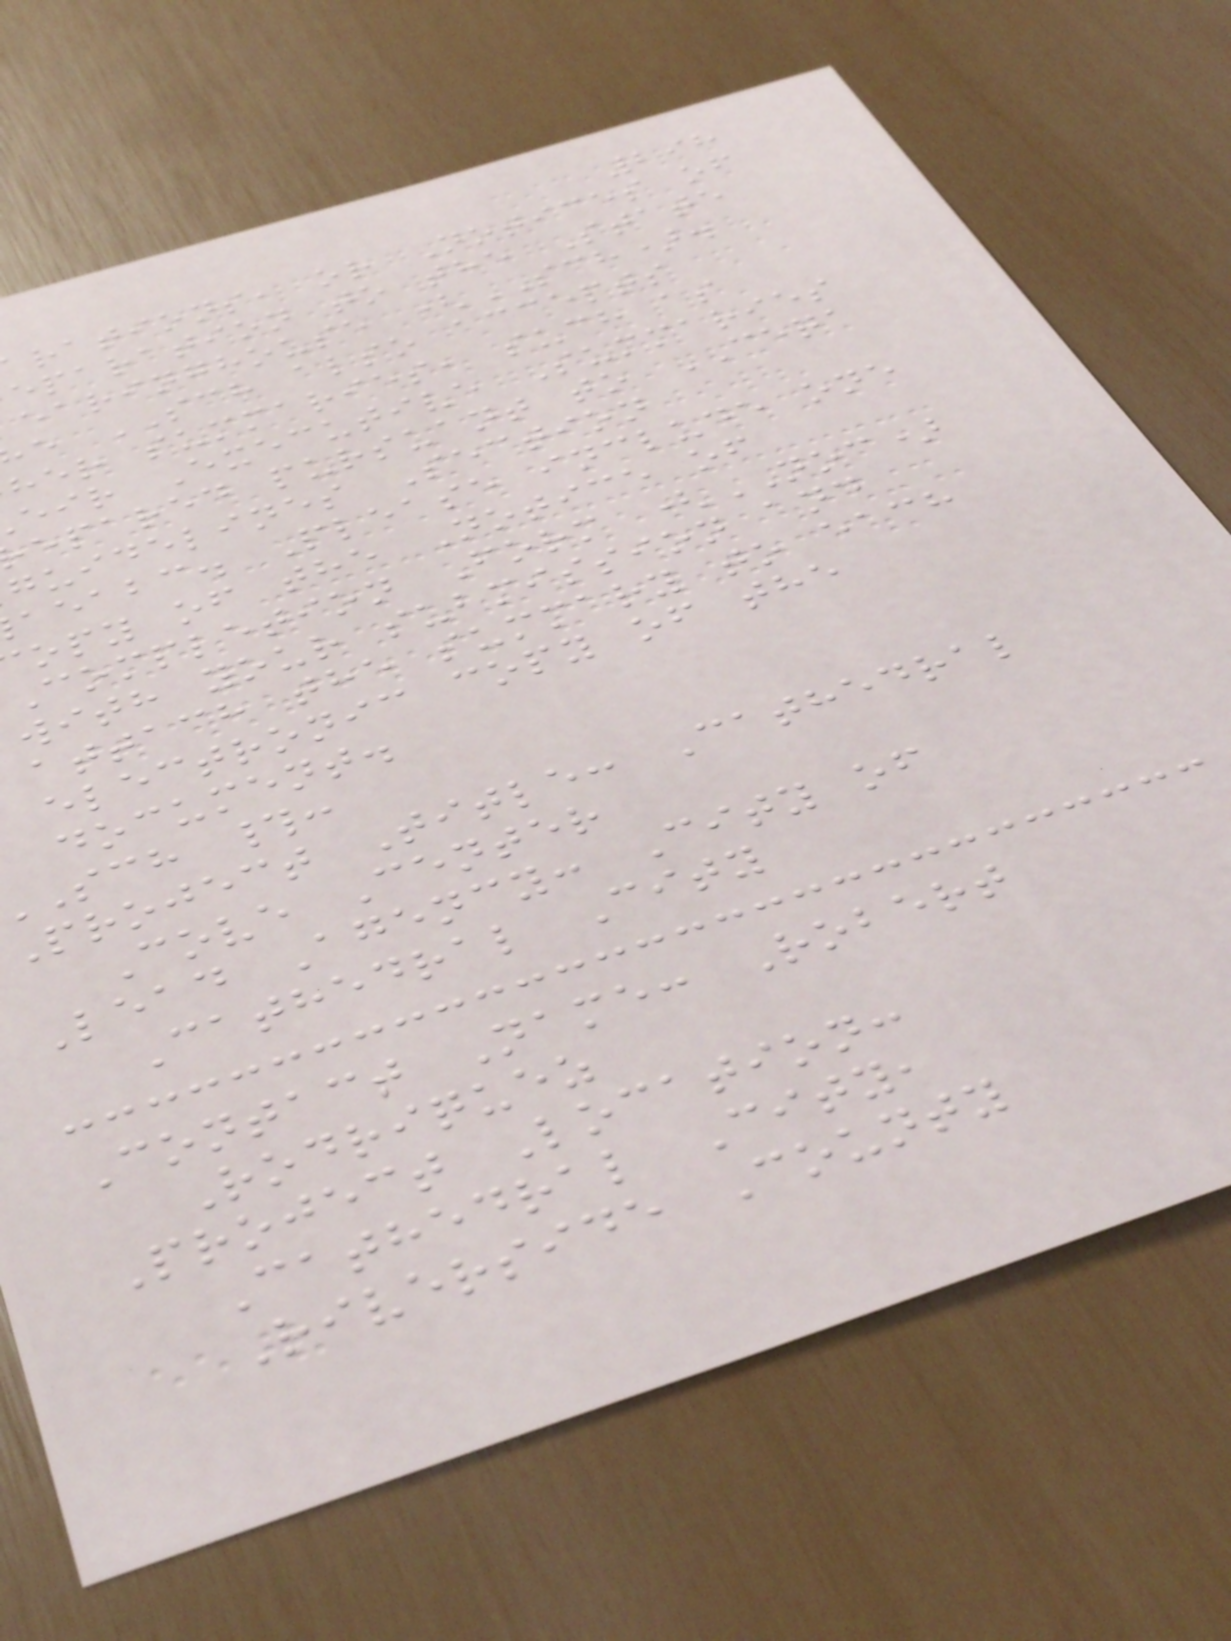298
rations, or Notices of
eparation to the State
earinghouse (SCH).
e SCH also accepts
her summaries, such as
eir Executive Summaries
epared pursuant to CEQA
guidelines Section
aeabc. Please include one
opy of the Notice of
Completion Form (NOC)
with your submission and
attach the summary to each
electronic copy of the
document.
sch #:
Project Title: Cathedral
Cove Center
Lead Agency: City of
Cathedral City
Contact Name: Robert
Rodriquez
Project Location:
Cathedral City,
Riverside County
